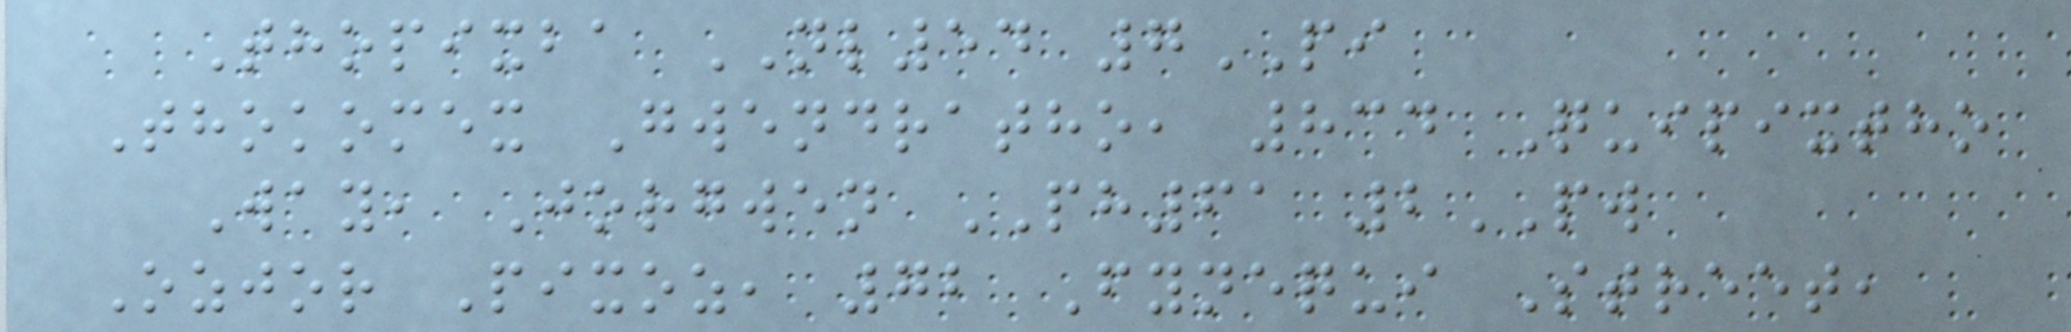Thopixba NL54 7PI
Thokomex Gwendratho, 834 Quipixtho
Way, Jorgwen PH61 2PW
Ozjor Pixoz, 72 Fynequi Street,
